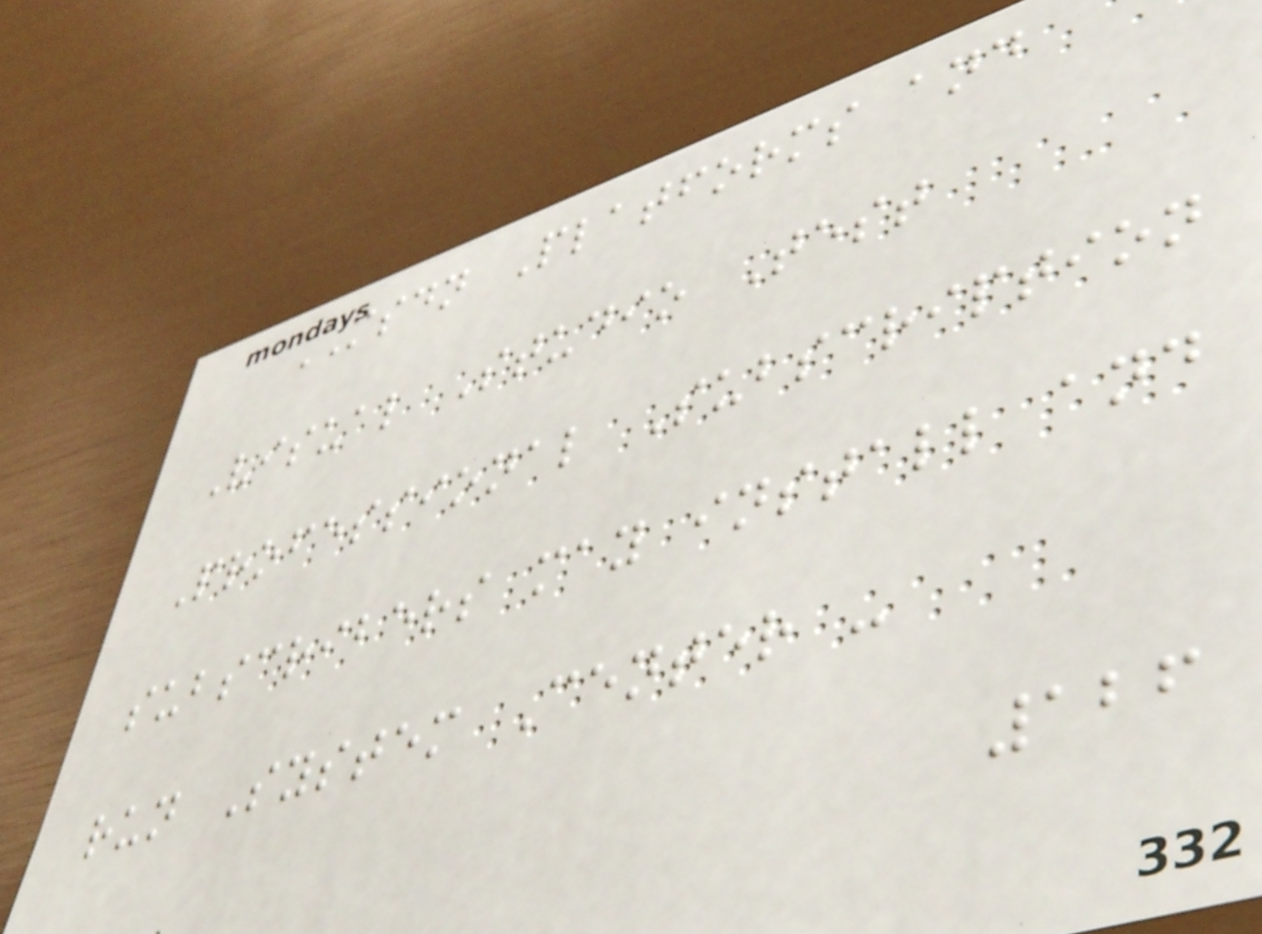MSDN Platforms and
Visual Studio Test
Professional Subscription
subscribers may install and
run System Center -
126
